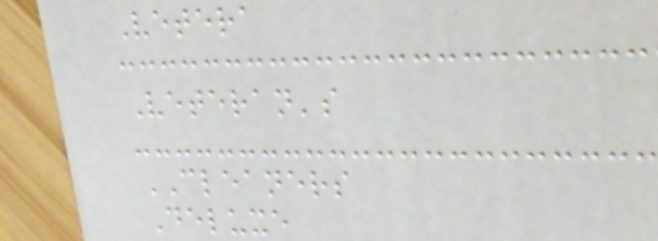Vetera
Veteran's
CLEANERS
Deluxe
